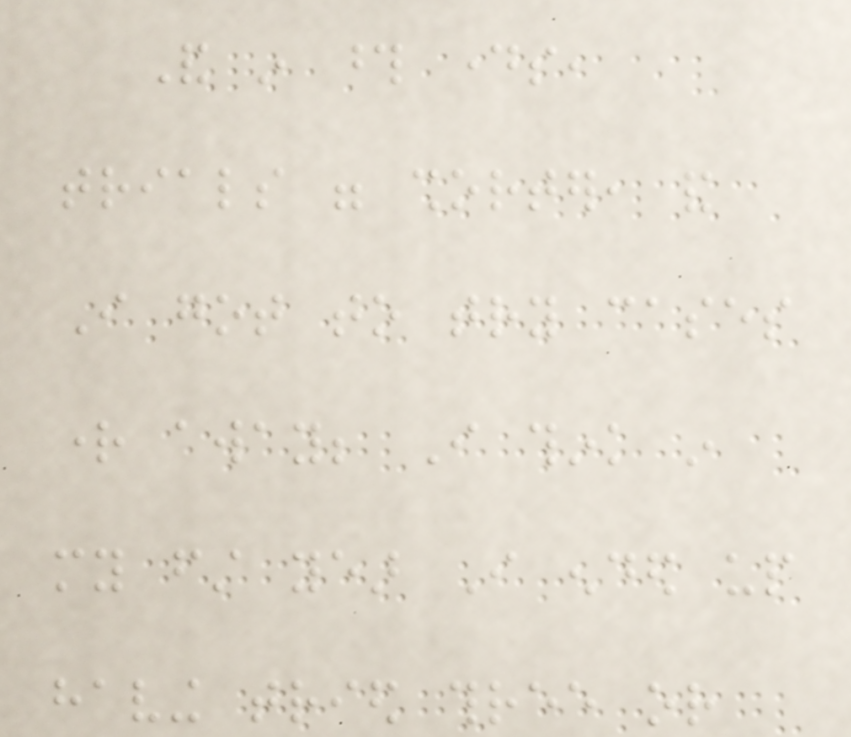And in those days,
trials were shorter, and
I got to try cases
right away; I think in
my first year I ended up
having tried three or
